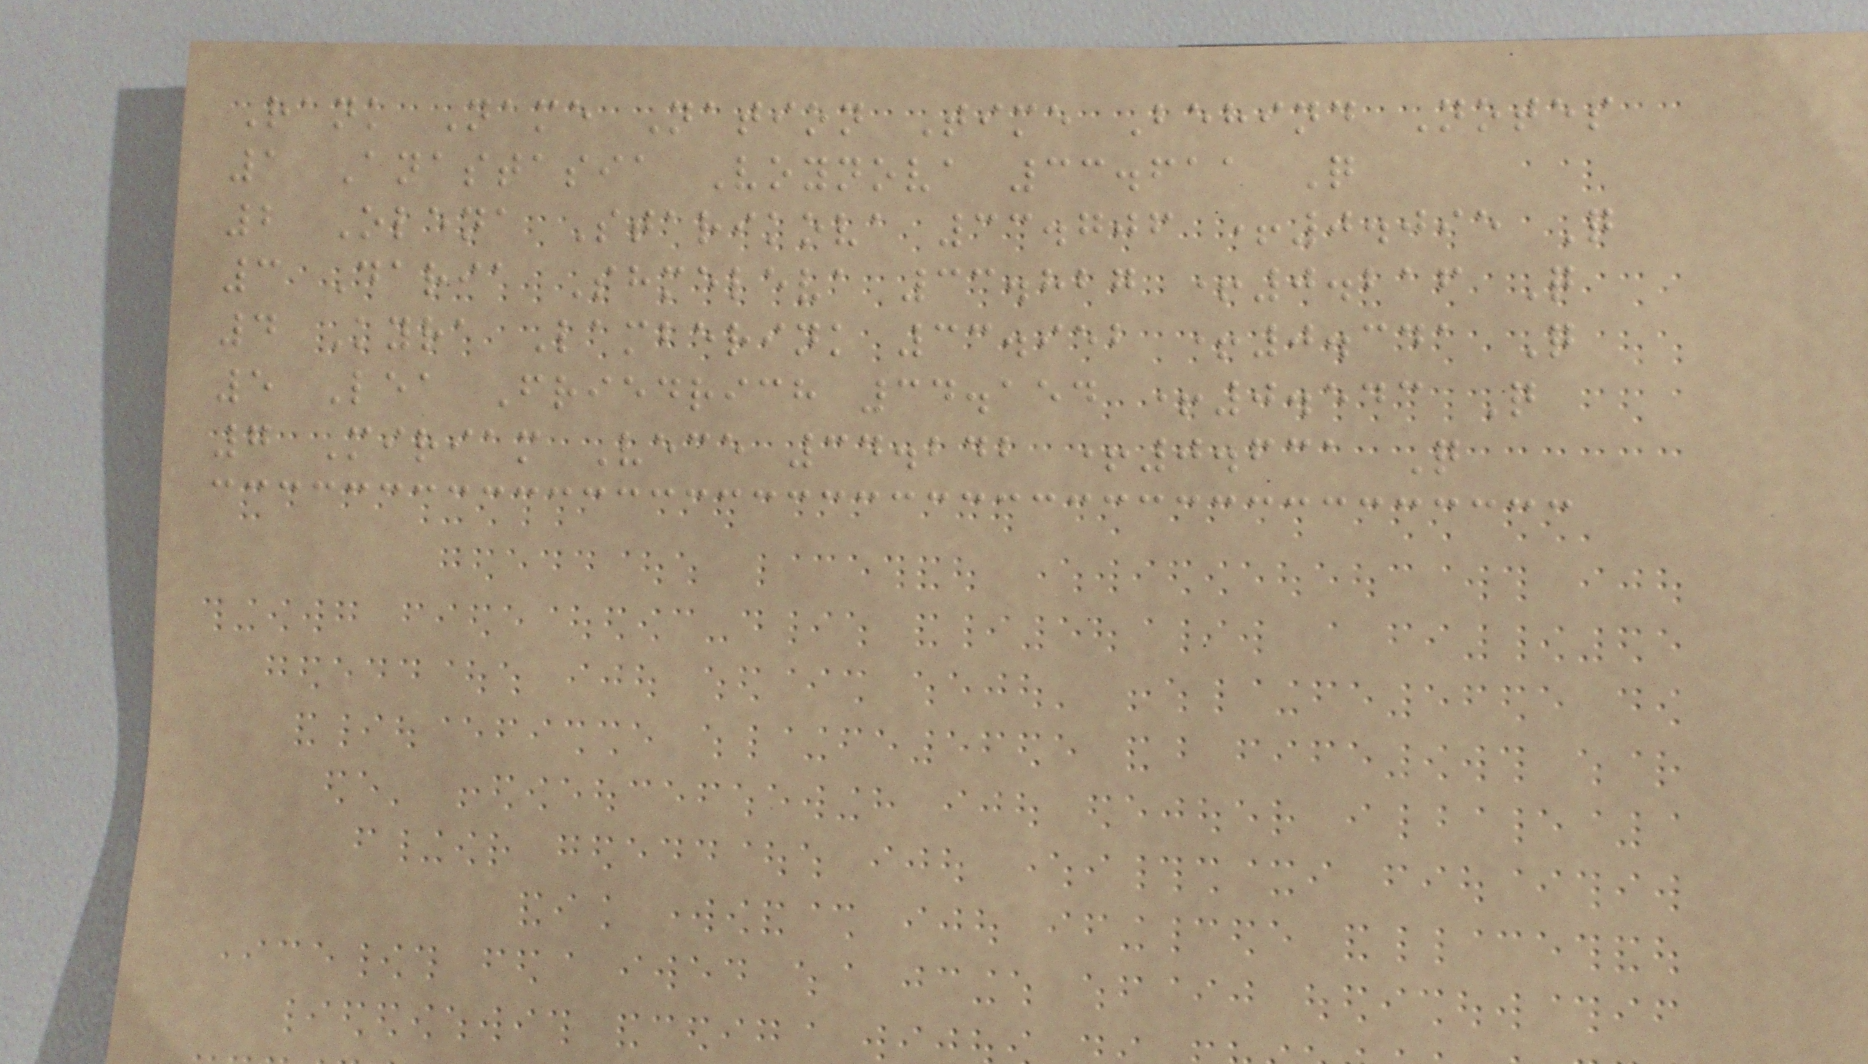Rank Name Nation Time Behind Notes
1 Anastasia Voynova 33.611 Q
2 Olena Starikova 33.706 +0.095 Q
3 Daria Shmeleva 33.827 +0.216 Q
4 Kyra Lamberink 33.952 +0.341 Q
5 Lea Friedrich 34.154 +0.543 Q
7 Miriam Vece 34.242 +0.631 Q
